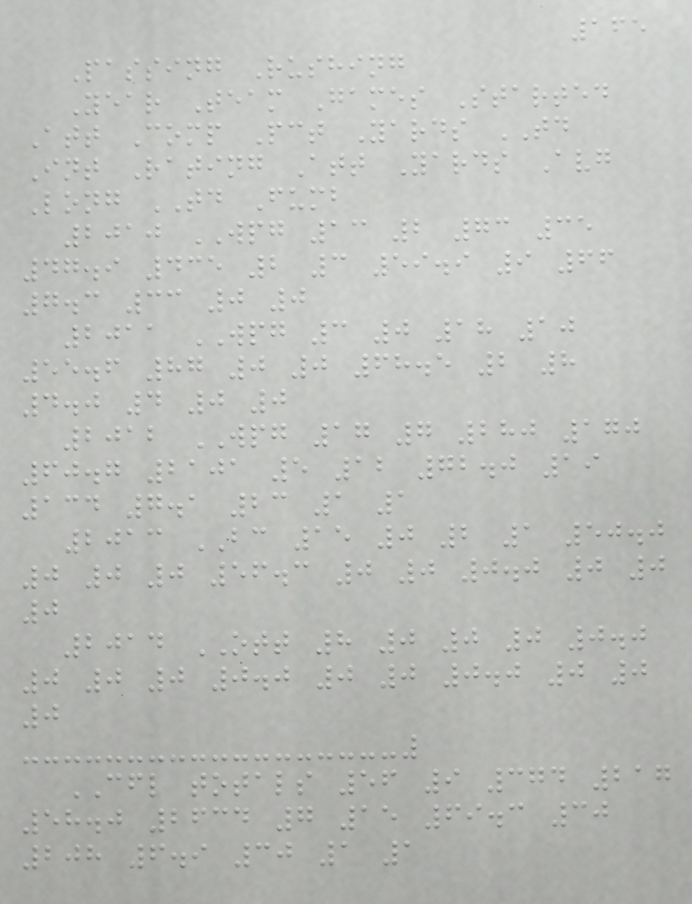165
Passing Rushing
Year Team Games Started
Att Comp Pct Yards TD
Int Rating Att Yards Avg
Long TD Fumb
2010 WPG 13 2 73 35
47.9 435 2 3 59.9 9 66
7.3 33 0 0
2011 WPG 3 0 18 10
55.6 87 0 0 68.5 2 8
4.0 4 0 0
2012 WPG 17 7 280 170
60.7 2101 5 12 72.0 19
134 7.1 23 1 1
2013 BC 15 0 2 1 50.0
0 0 0 56.3 0 0 0.0 0 0
0
2014 OTT 8 0 0 0 0.0
0 0 0 0.0 0 0 0.0 0 0
0
CFL totals 56 9 374 217
58.0 2634 7 15 69.3 30
208 6.9 30 1 1
